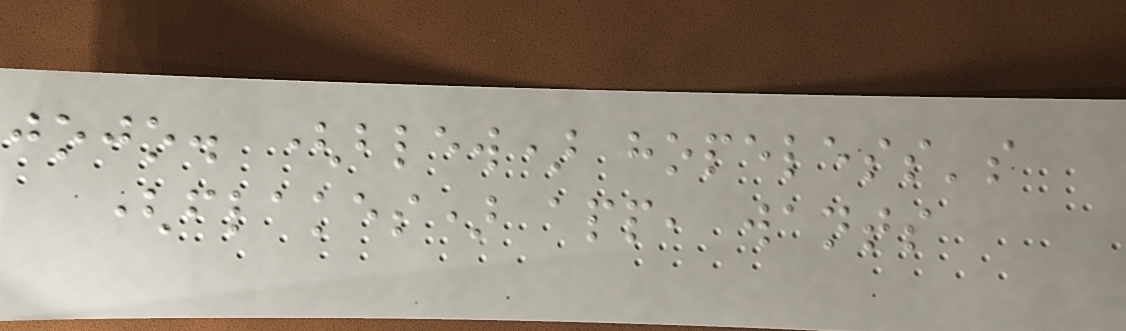jojo. (blew) hopeless's
(flakes) app, wants
